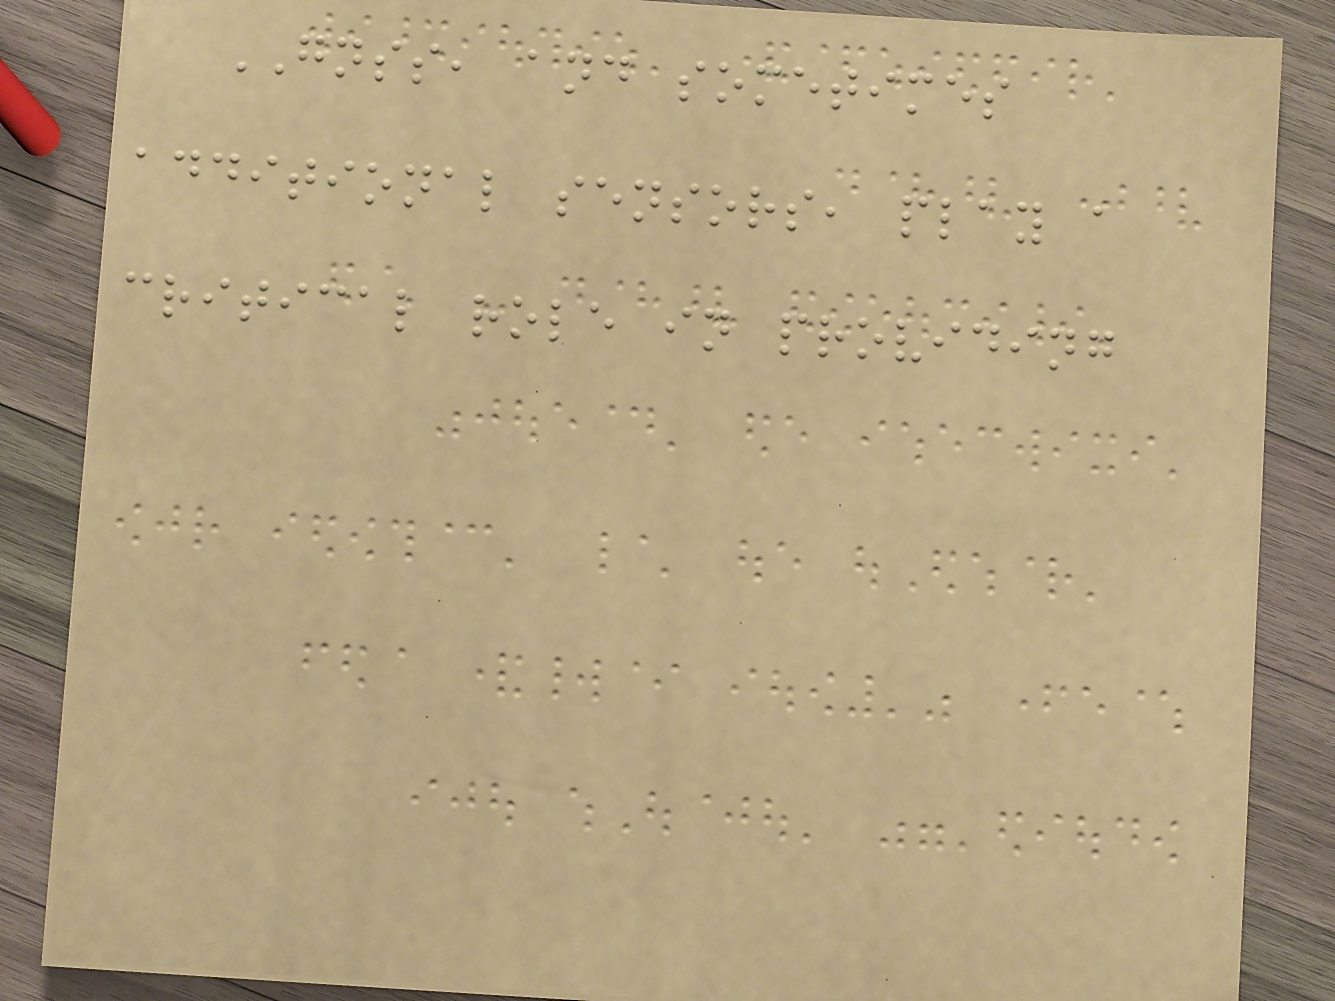GNSS, and sometimes
additional sensors, play a
critical role in providing
